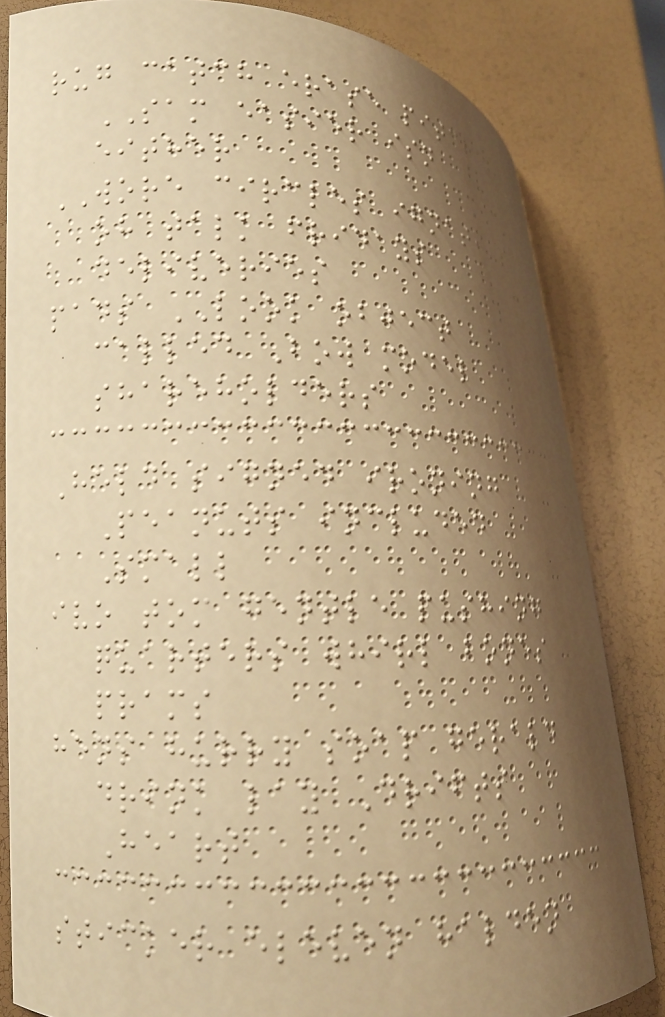rug catch erase pitch
SAM easier isn
either
WORE circles ignatius
oh talk fridays
deliveries
pads LOOK object
called Bow model
shareholders
Held signed ironing
Peanuts included
Small
ivo tom gentle pushing
quarters whirl bones
prams
hens hurry soap gerald
drink lay Drifts
Heart
sticker eleven halden
